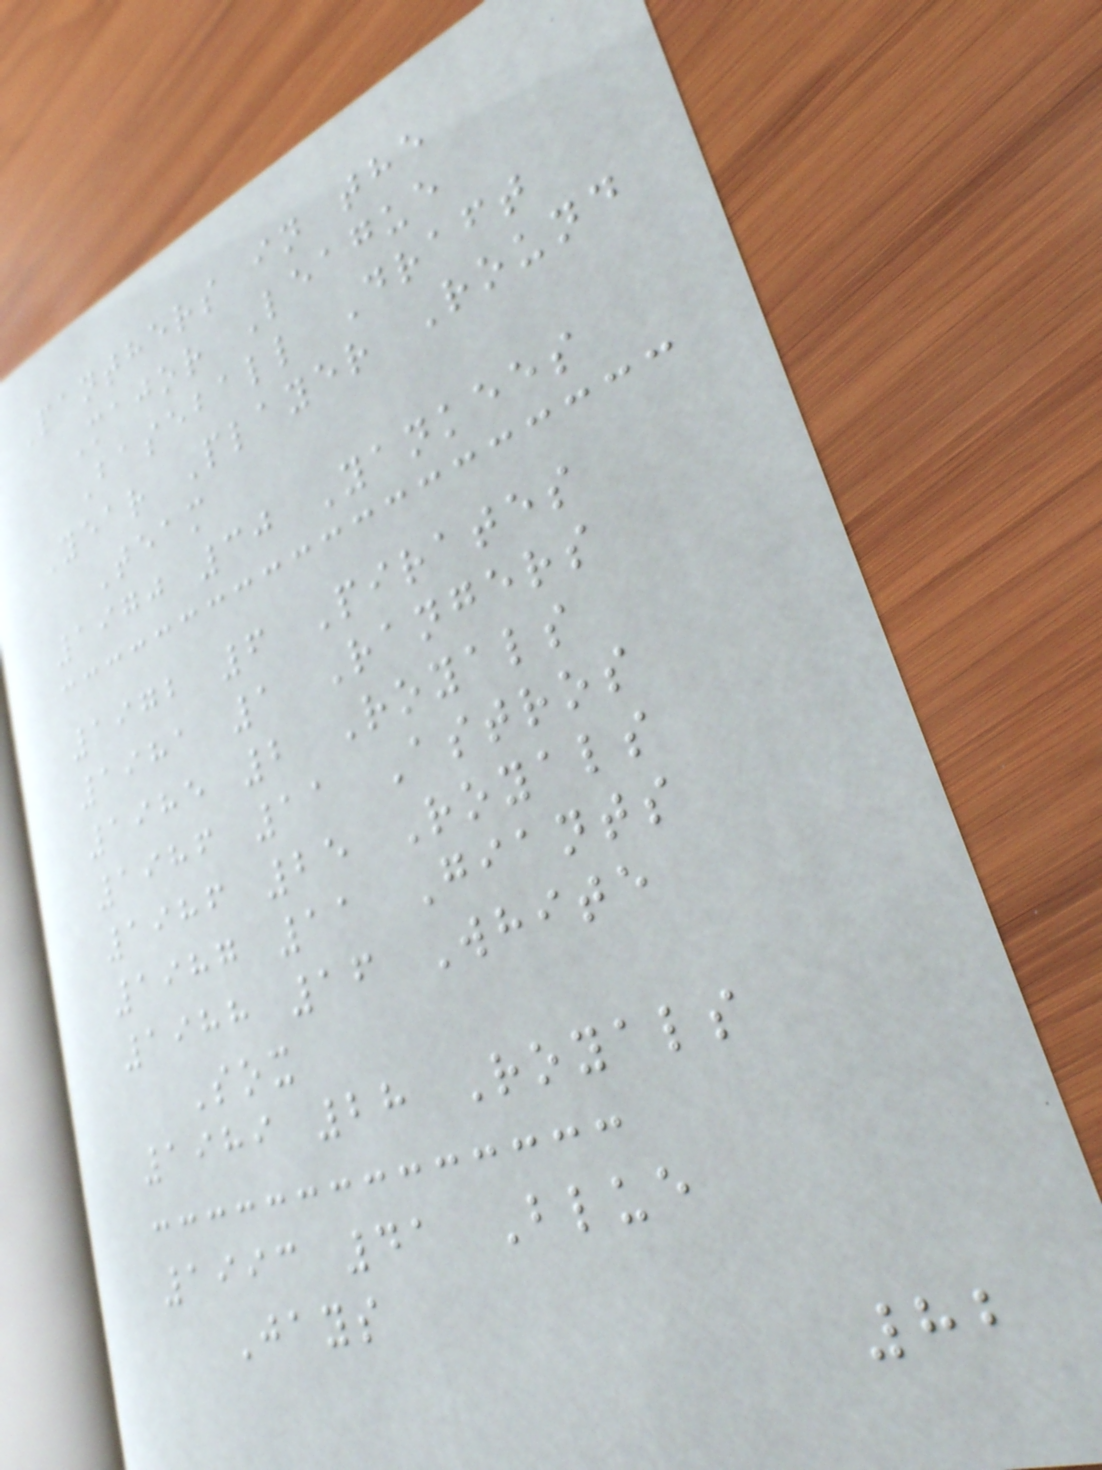Panthers in the
Major League
Baseball Draft
Year Player Round
Team
1970 30 Yankees
1972 6 Pirates
1981 1 Rangers
1985 2 Royals
1986 11 Astros
1986 25 Royals
1987 11 Giants
1988 16 White
Sox
1989 28 Royals
1993 41 Blue
Jays
82
